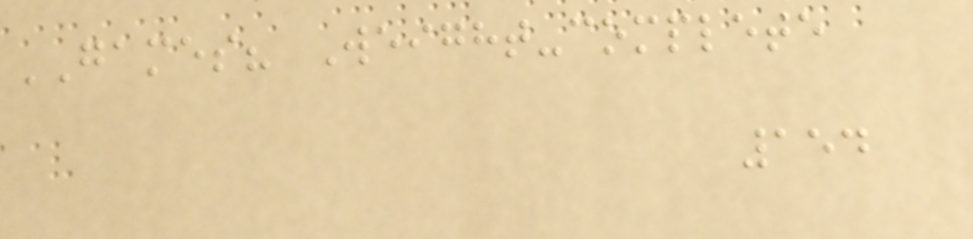GAMES? Weight-complete
154
